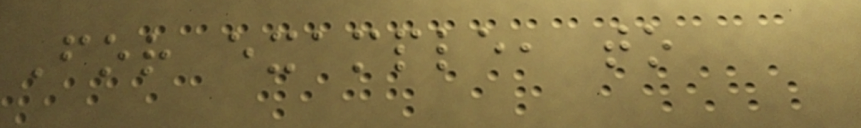For example, to
